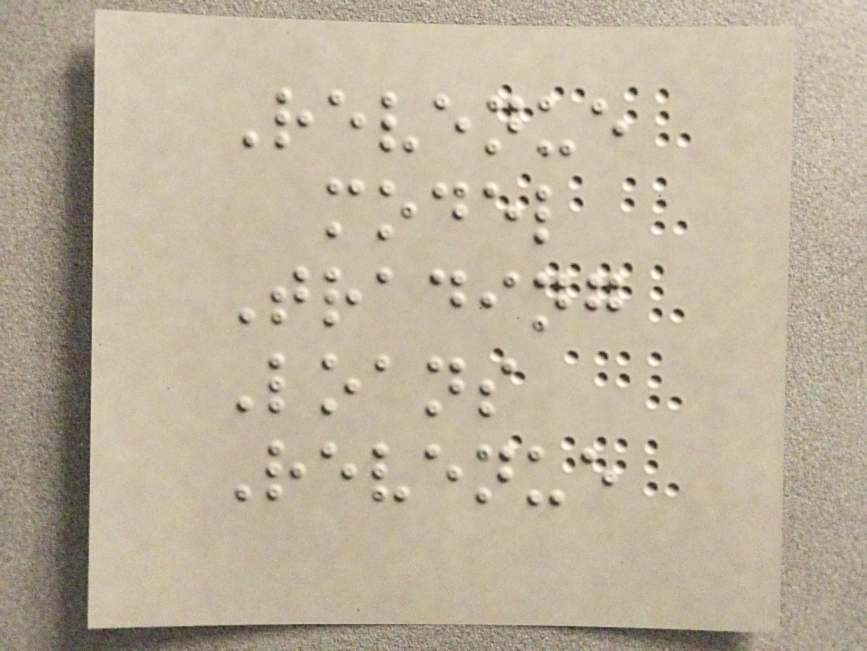Revenue
model
Trading
Loans
Revenue
